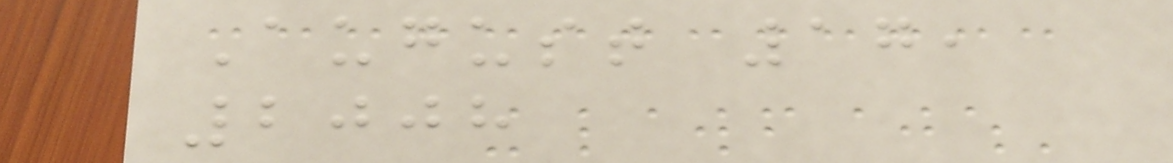August 17,
2008
